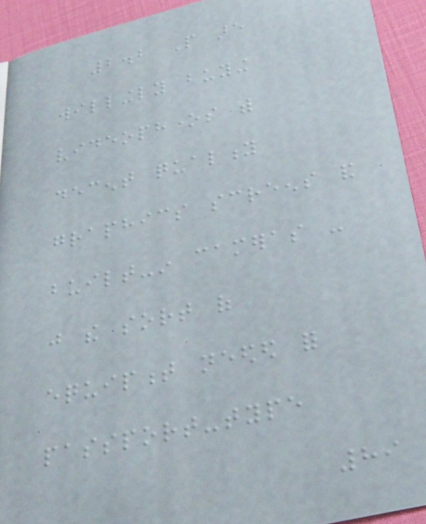2.2 People are
willingly buying
videophones with
decent quality
graphics screens and
built-in cameras -
just the sort of
equipment needed for
passport-type
89
